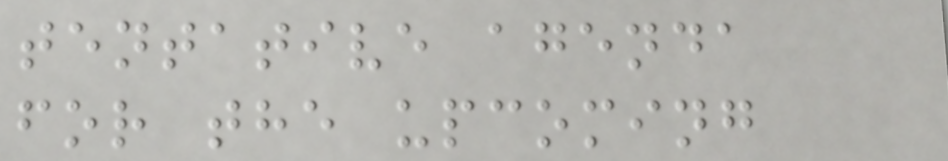tentative agenda
for the upcoming
